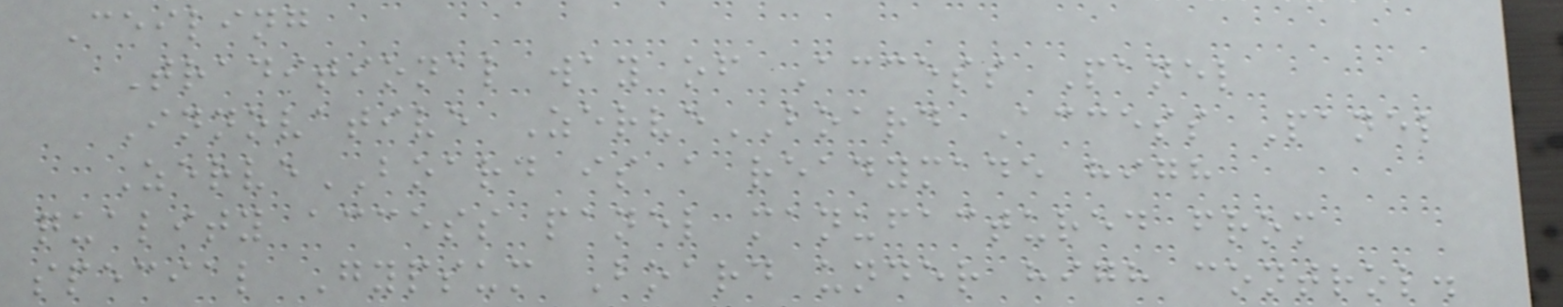Ceiling
Traditional way of Access Panel
Innovative ZerveBOARD Access Panel
ZerveBOARD is a readymade high
quality access panel manufactured from
special Gypsum Board under high control.
